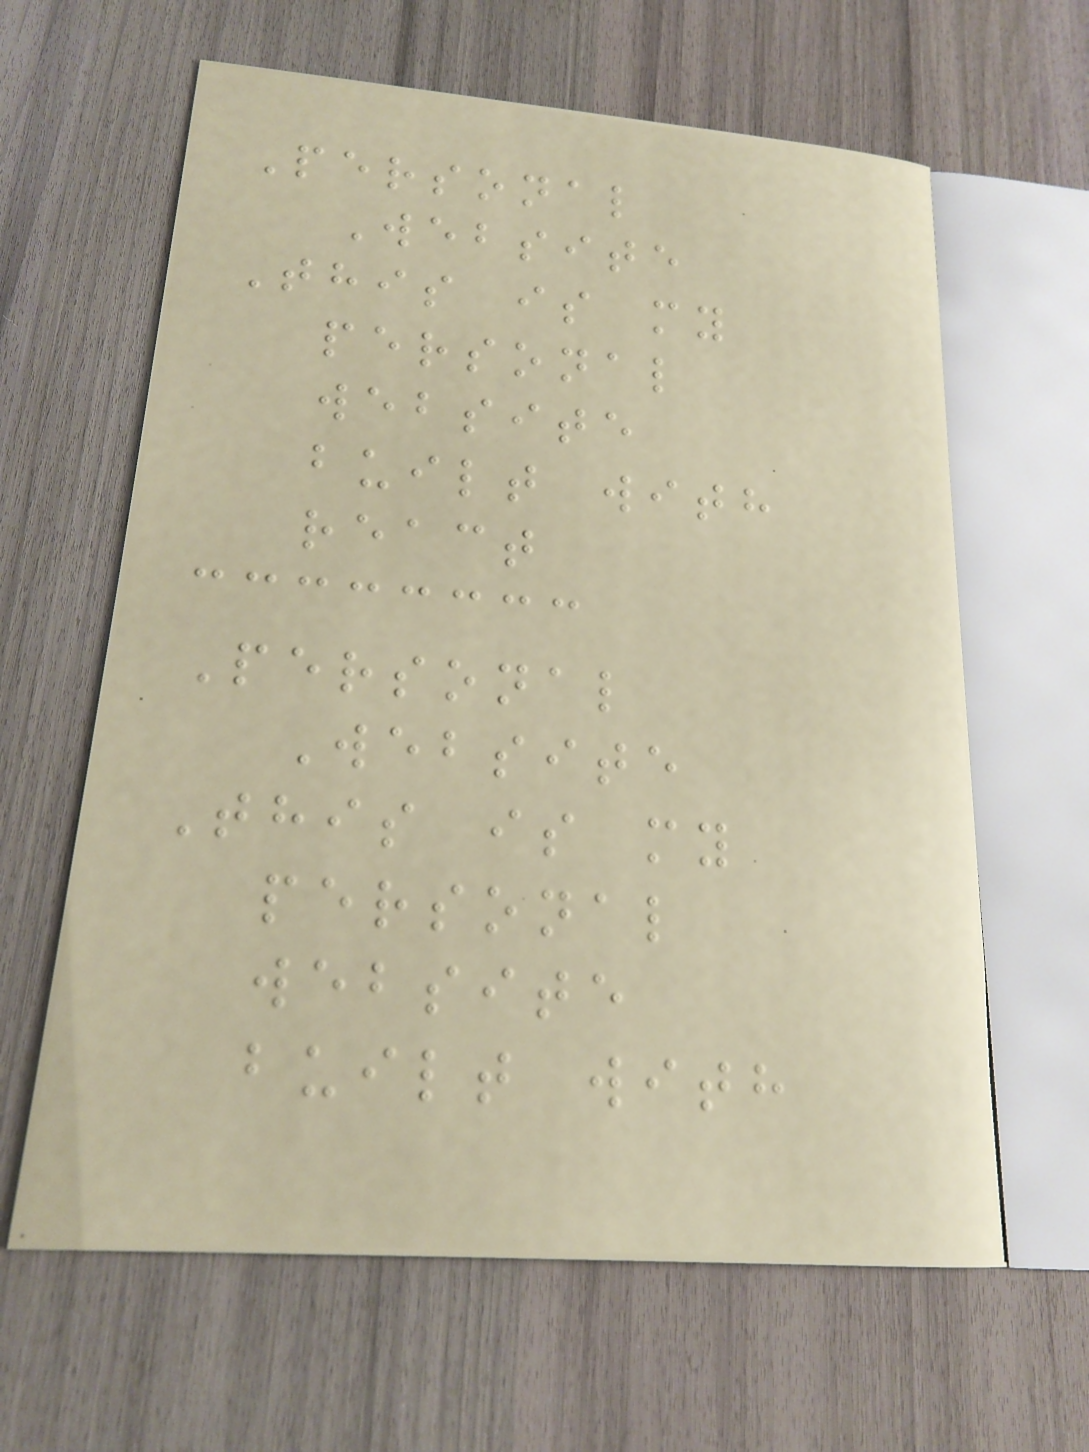Personal
Website
This is my
personal
website
built with
react
Personal
Website
This is my
personal
website
built with
